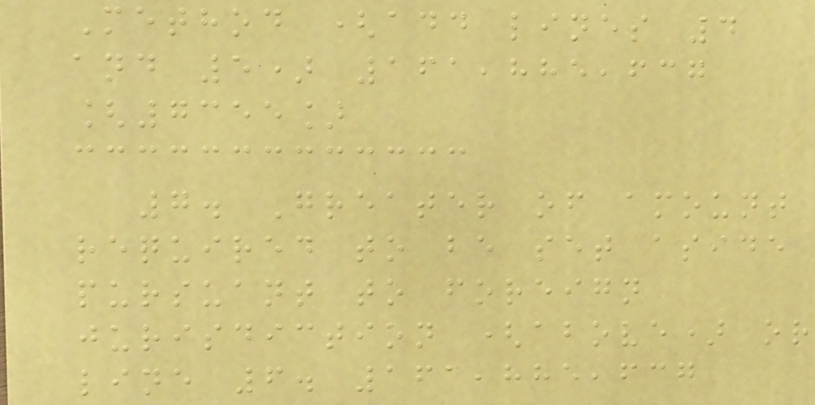Method (add lines 4
and 5) 161,885,637
[7355]
7. Greater of amount
required to be set aside
pursuant to foreign
jurisdiction (above) or
line 6. 161,885,637
